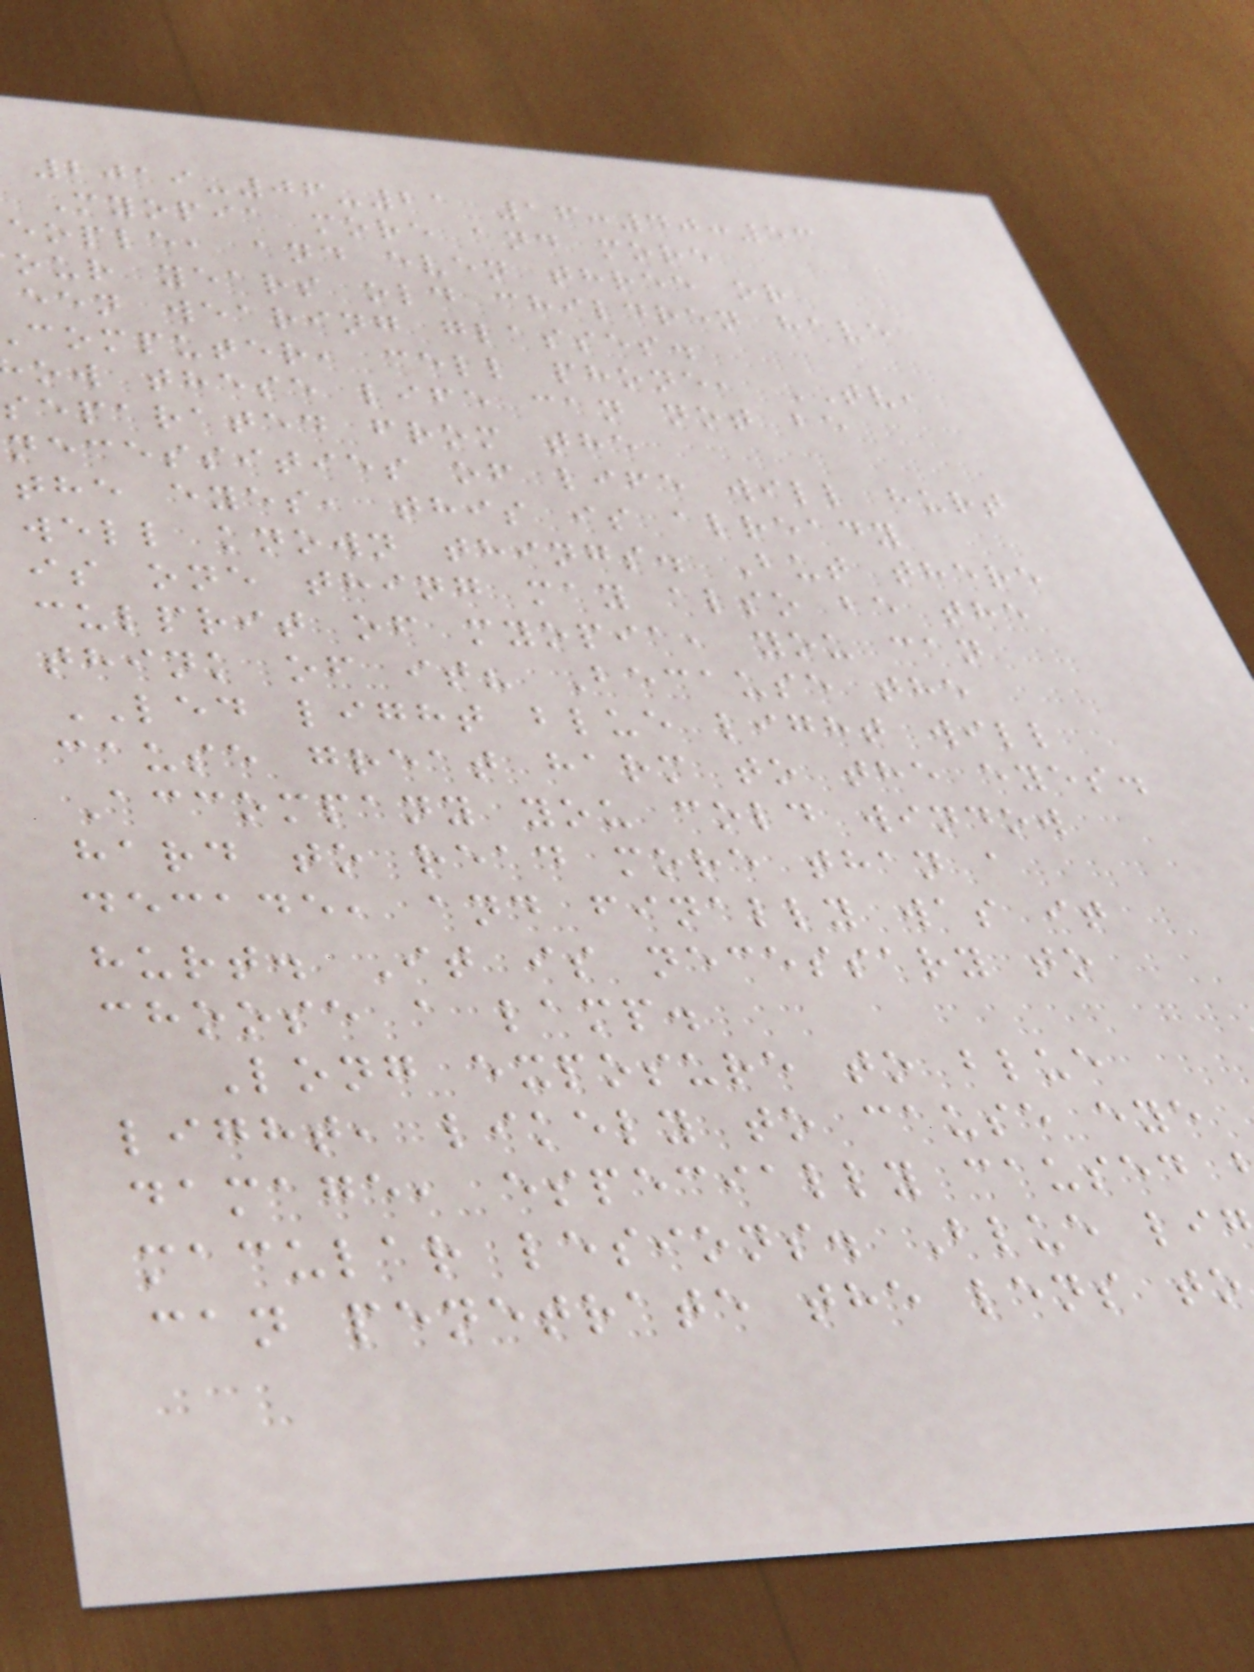2019-06-21 16:40:53
Myopia more and more
eople, and even three or
our years old children have
een wearing glasses.
computer, cell phone, TV,
ow these life can not be
separated from the
necessities of life will hurt
the eyes, this is already
well known things. But there
is one thing may also be the
culprit of myopia, you can
think of it? Because the
LED light blue light will
cause great harm to the eyes.
Accompany you cold window
hard to read more than a
decade, and finally was it
hurt. It is necessary to
choose a lamp.
Long exposure to blue
light, likely to cause eye
damage, especially caused
macular lesions. Blue li
can penetrate the lens to
